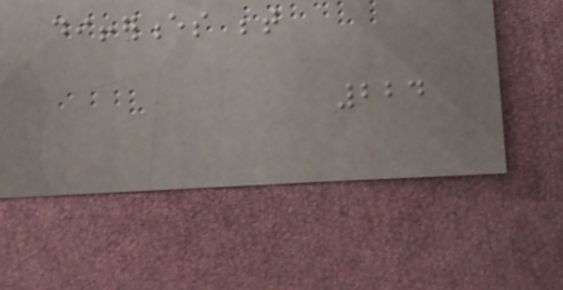differences between
224
